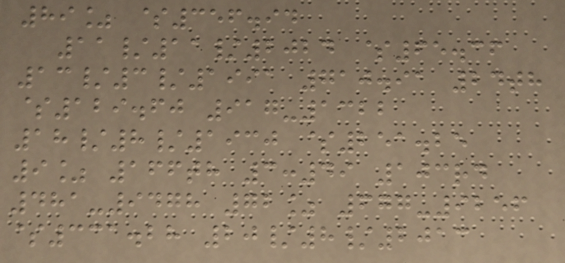89% $356.94
11/11/2024 $65.36
13/3/1991 710.91 24th
$129.60 917-1322
18/8/1930 $251.25
9% 166th 3:49 103rd
481-9478 72% 677-9256
$331.28 20/8/2013
